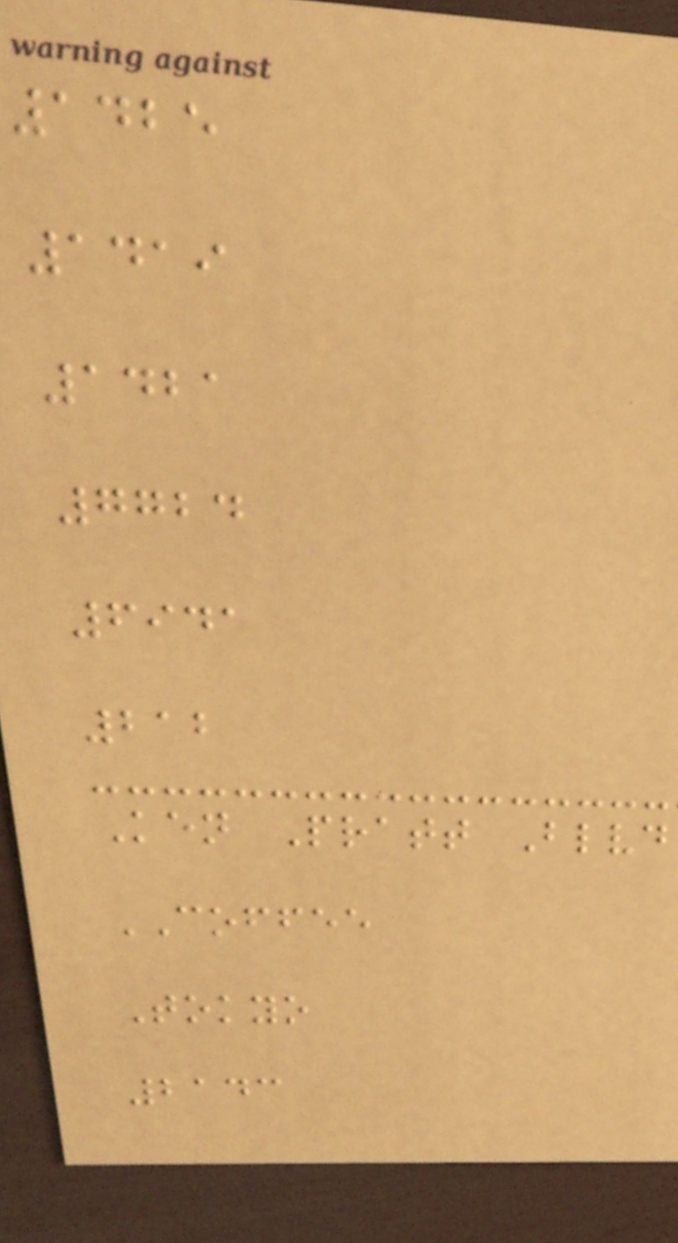1425
1419
1421
7724
6941
212
Ken Pratt Blvd
COFFEE
Tokyo
2143
